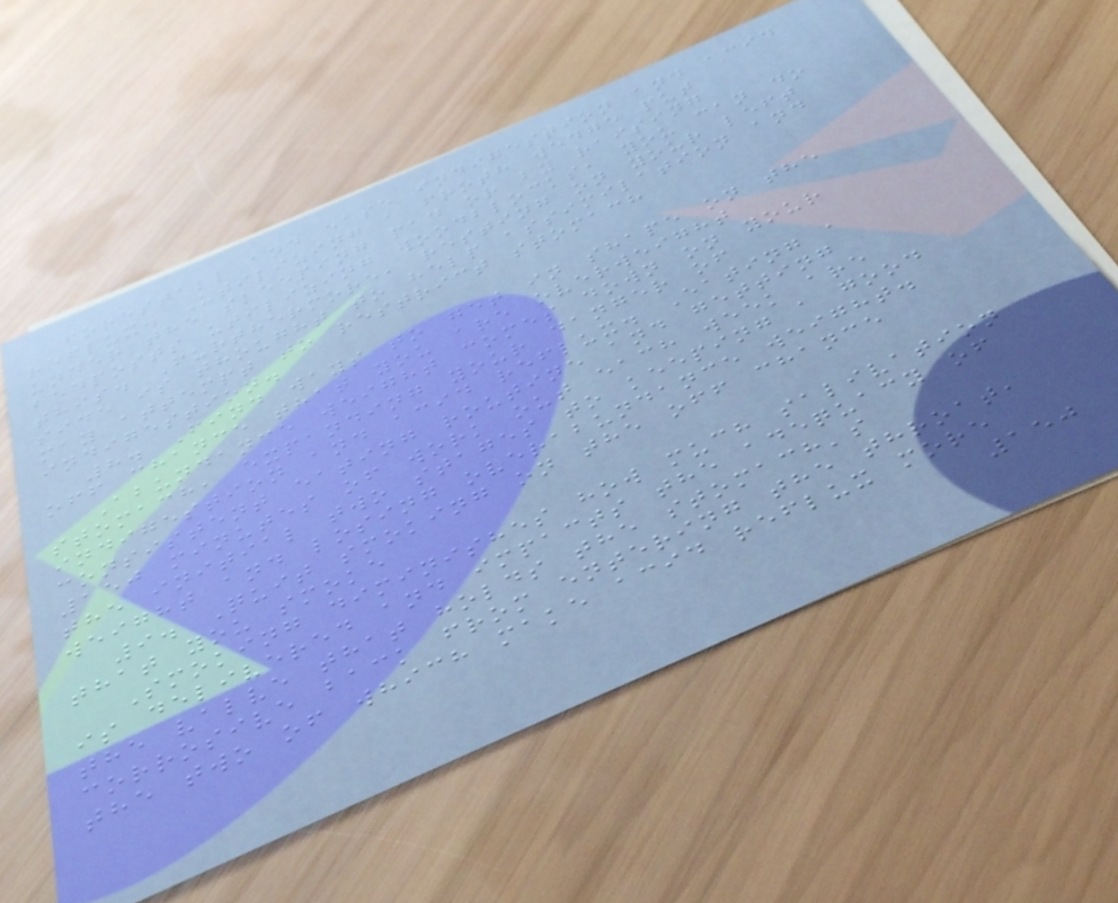forestall and ease indigestion and acid
reflux. Utilizing a froth wedge put
under the sleeping pad or by raising
bedposts utilizing woodblocks, you can do
this. Furthermore, resting on your left
side is thought to help assimilation and
may attempt to restrict stomach
indigestion.
8. Find ways to get in shape on the
off chance that you are overweight
Abundance weight comes down on your
stomach, expanding your danger of
indigestion and acid reflux. Eating a
consistent eating routine and getting
150 minutes of work out each week are
the initial two stages to keeping a good
weight and losing overabundance weight.
9. Quit smoking on the off chance
that you smoke
Smoking diminishes how much salivation
is delivered and impacts the adequacy of
the valve that holds the stomach's
corrosive back from entering the throat,
the two of which make acid reflux more
150
